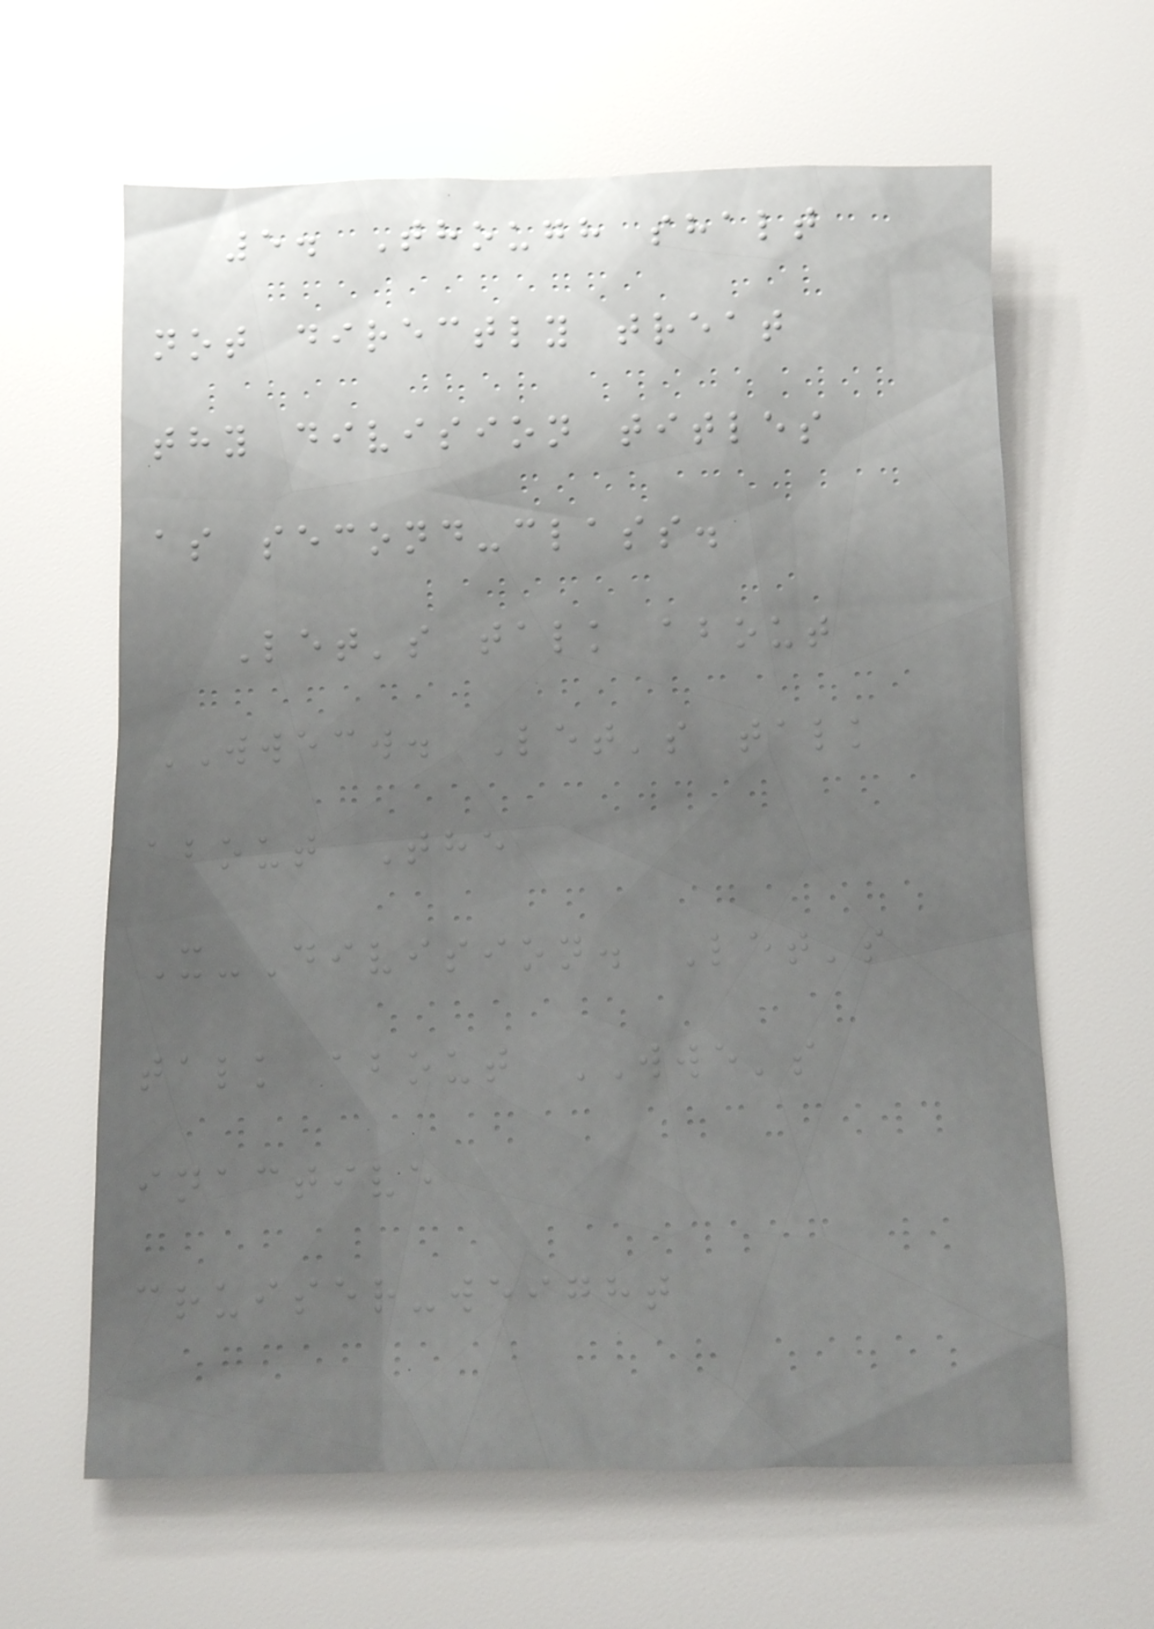5. Though shalt
not directly treat
thy division titles
as second-class.
Let's talk about
WWECW. Let's talk
about The
X-Division. Let's
talk about WWE's
inactive
cruiser-weight
